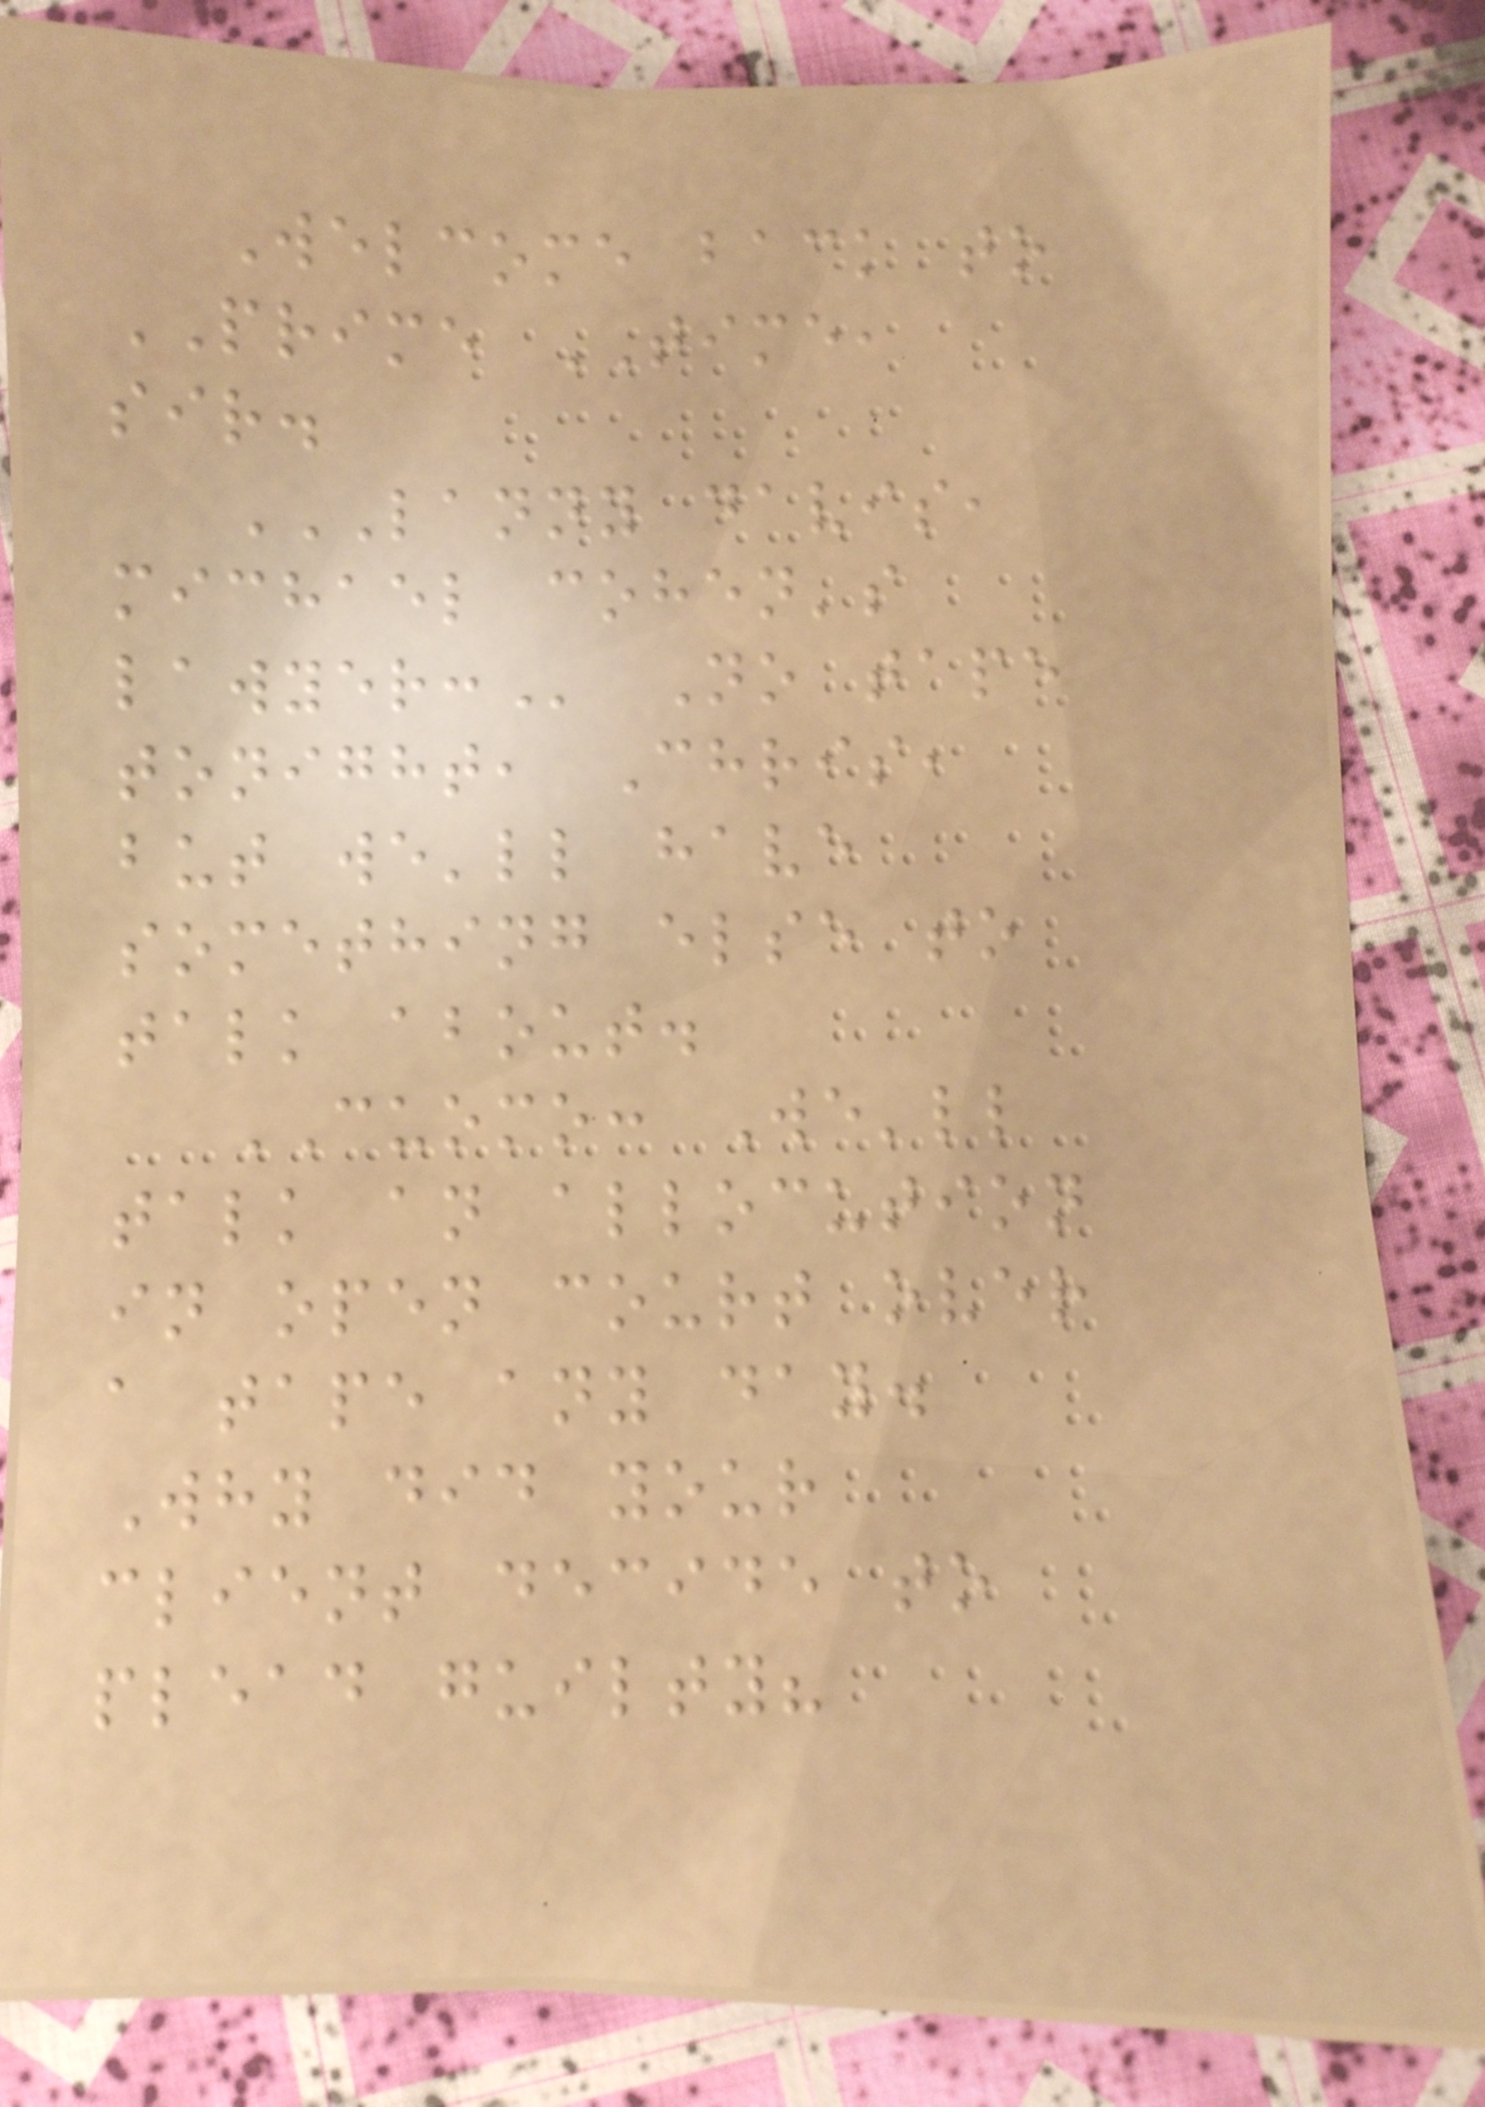Welcome back to
PRIME TIME,
sir.
LANNY DAVIS,
MICHAEL COHEN'S
LAWYER: No tape
tonight, Chris,
but we'll have
something else to
talk about.
CUOMO: We'll
talk an allocution
in open court over
a tape any day.
Why did your
client decide to
plead guilty?
